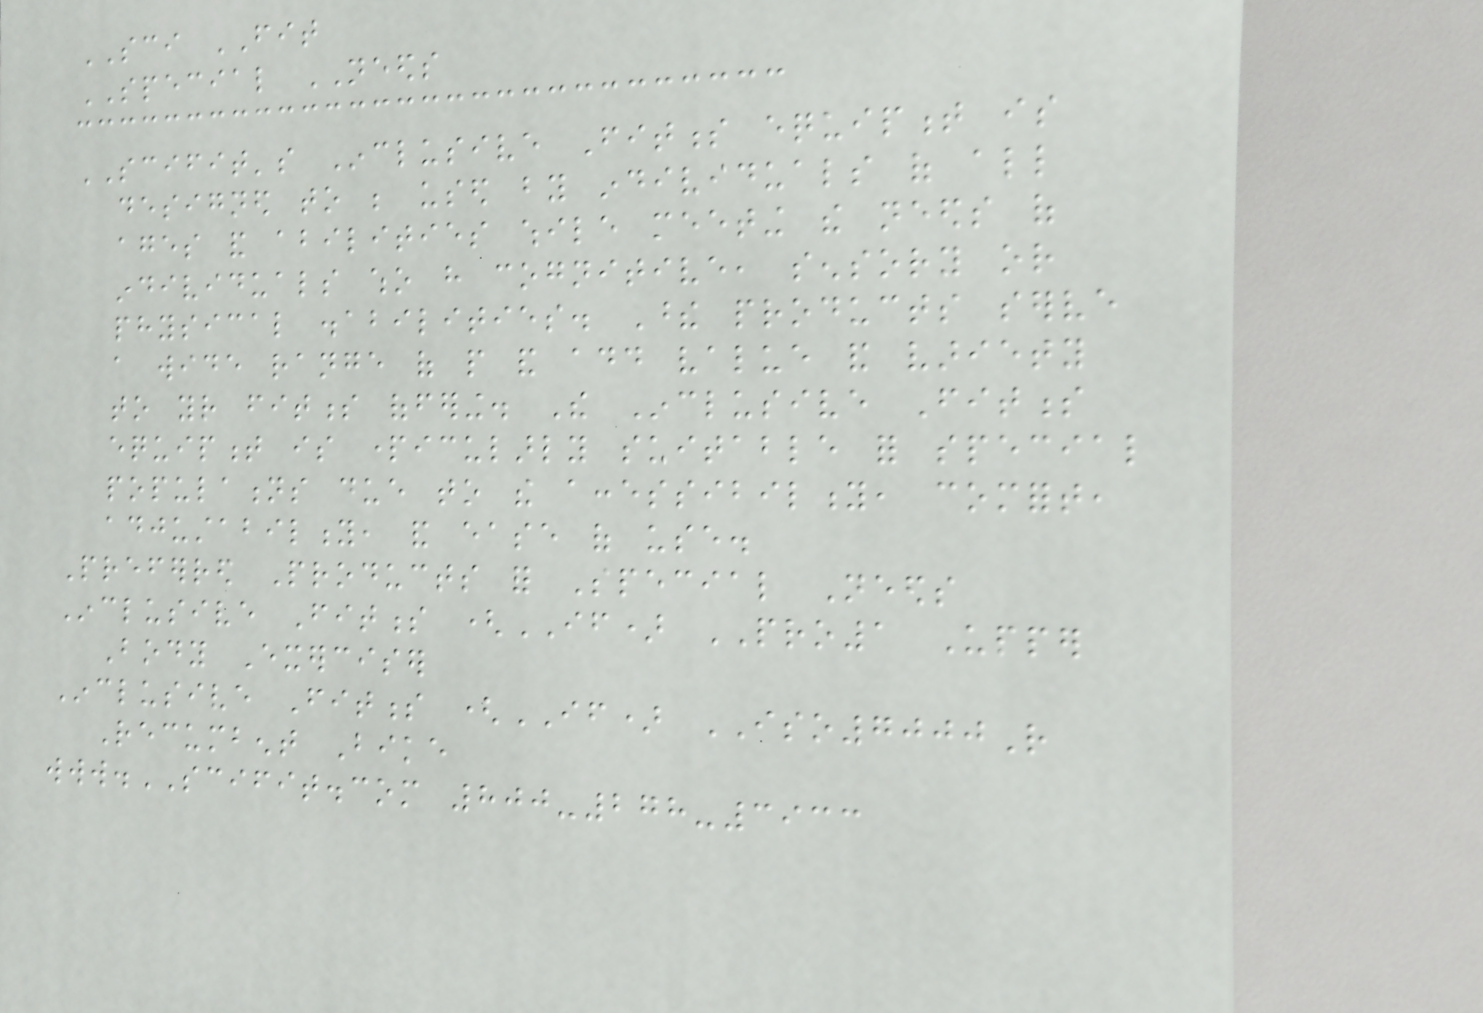SCI FIT
SPECIAL NEEDS
SCIFIT's Inclusive Fitness equipment is
designed to be used by individuals of all
ages and abilities while meeting the needs of
individuals who have cognitive, sensory or
physical disabilities. These products serve
a wide range of people and add value and variety
to your fitness offering. The Inclusive Fitness
equipment is particularly suitable for special
populations due to the accessibility, comfort,
adjustability, and ease of use.
Preferred Products for Special Needs
Inclusive Fitness (IF) PRO1 Upper
Body Exerciser
Inclusive Fitness (IF) ISO7000R
Recumbent Bike
www.SCIFIT.com 800-278-3933
